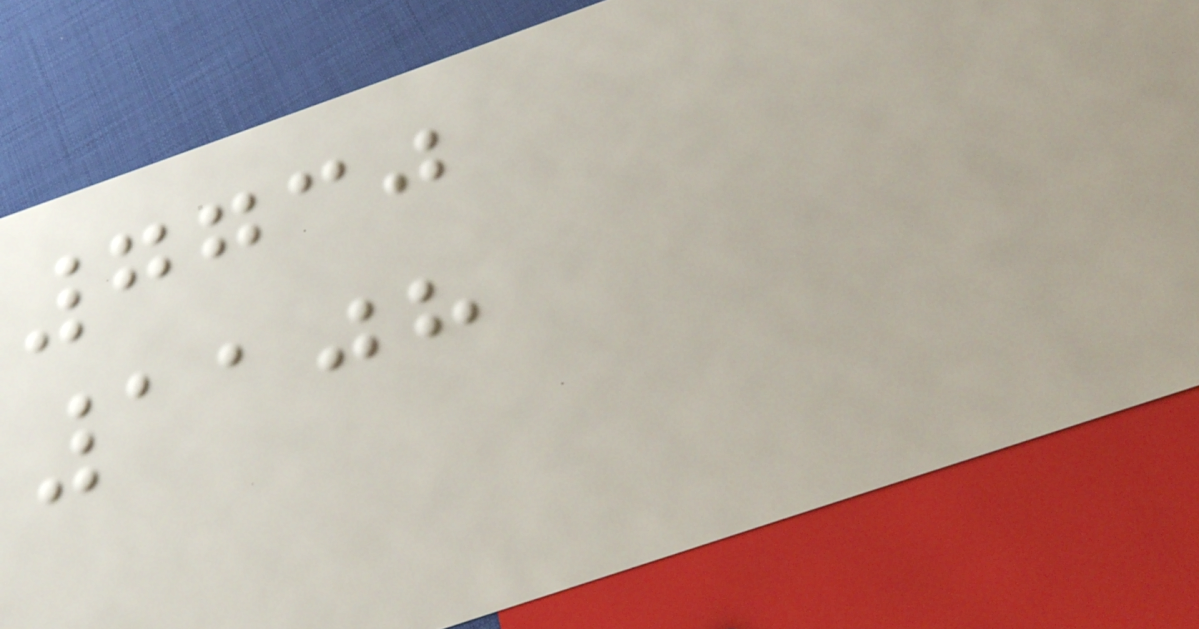7730
1108
